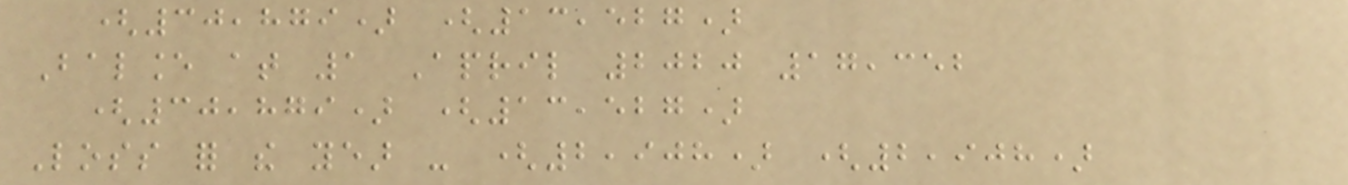(30,879) (13,527)
Balance at 1 April 2020 17,352
(30,879) (13,527)
Loss for the year - (2,908) (2,908)
